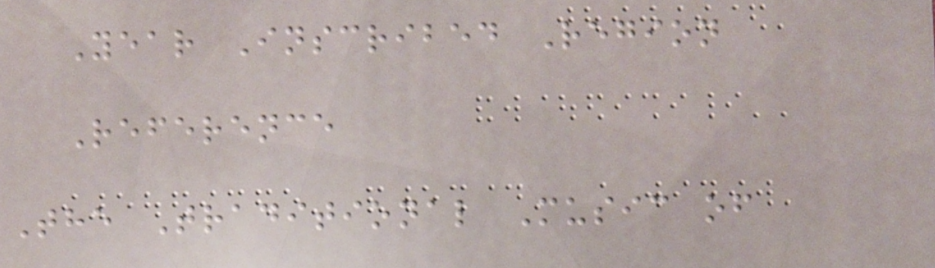Year Inscribed Region
Reference
The Traditional Music of
